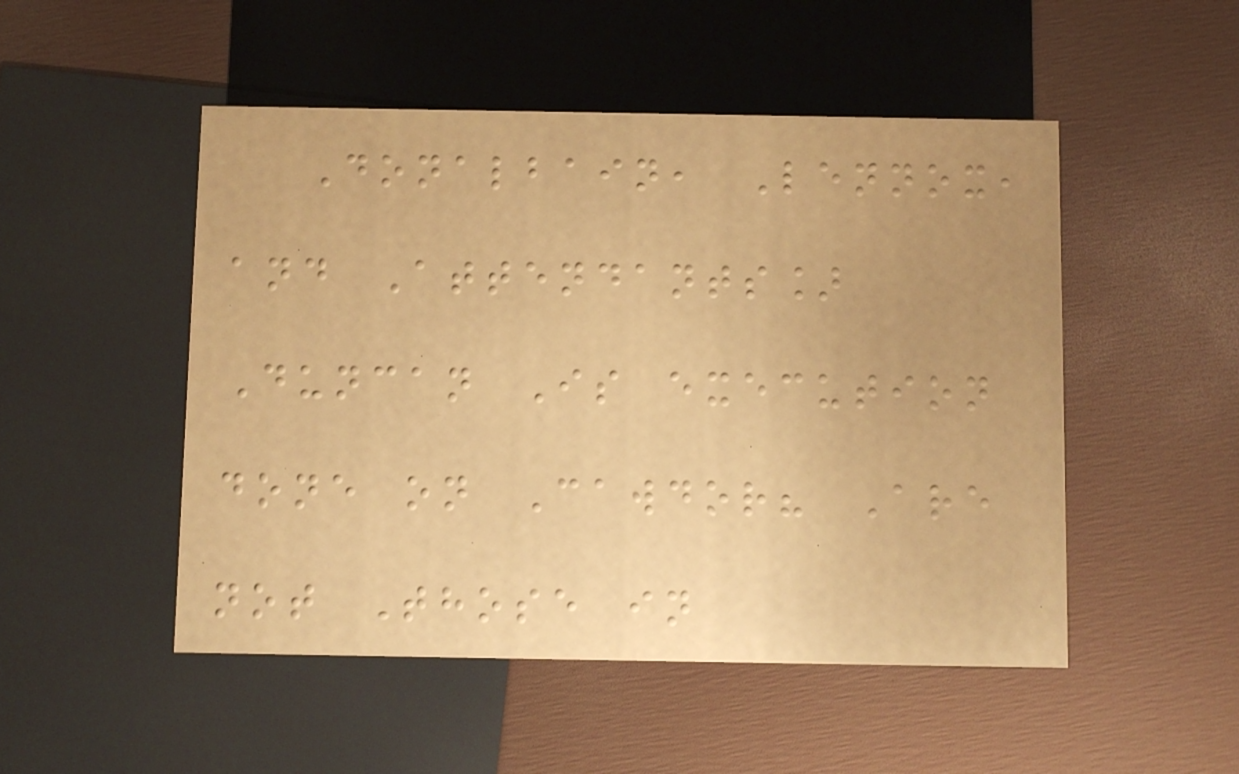Donalbain, Lennox,
and Attendants]
Duncan Is execution
done on Cawdor? Are
not Those in
